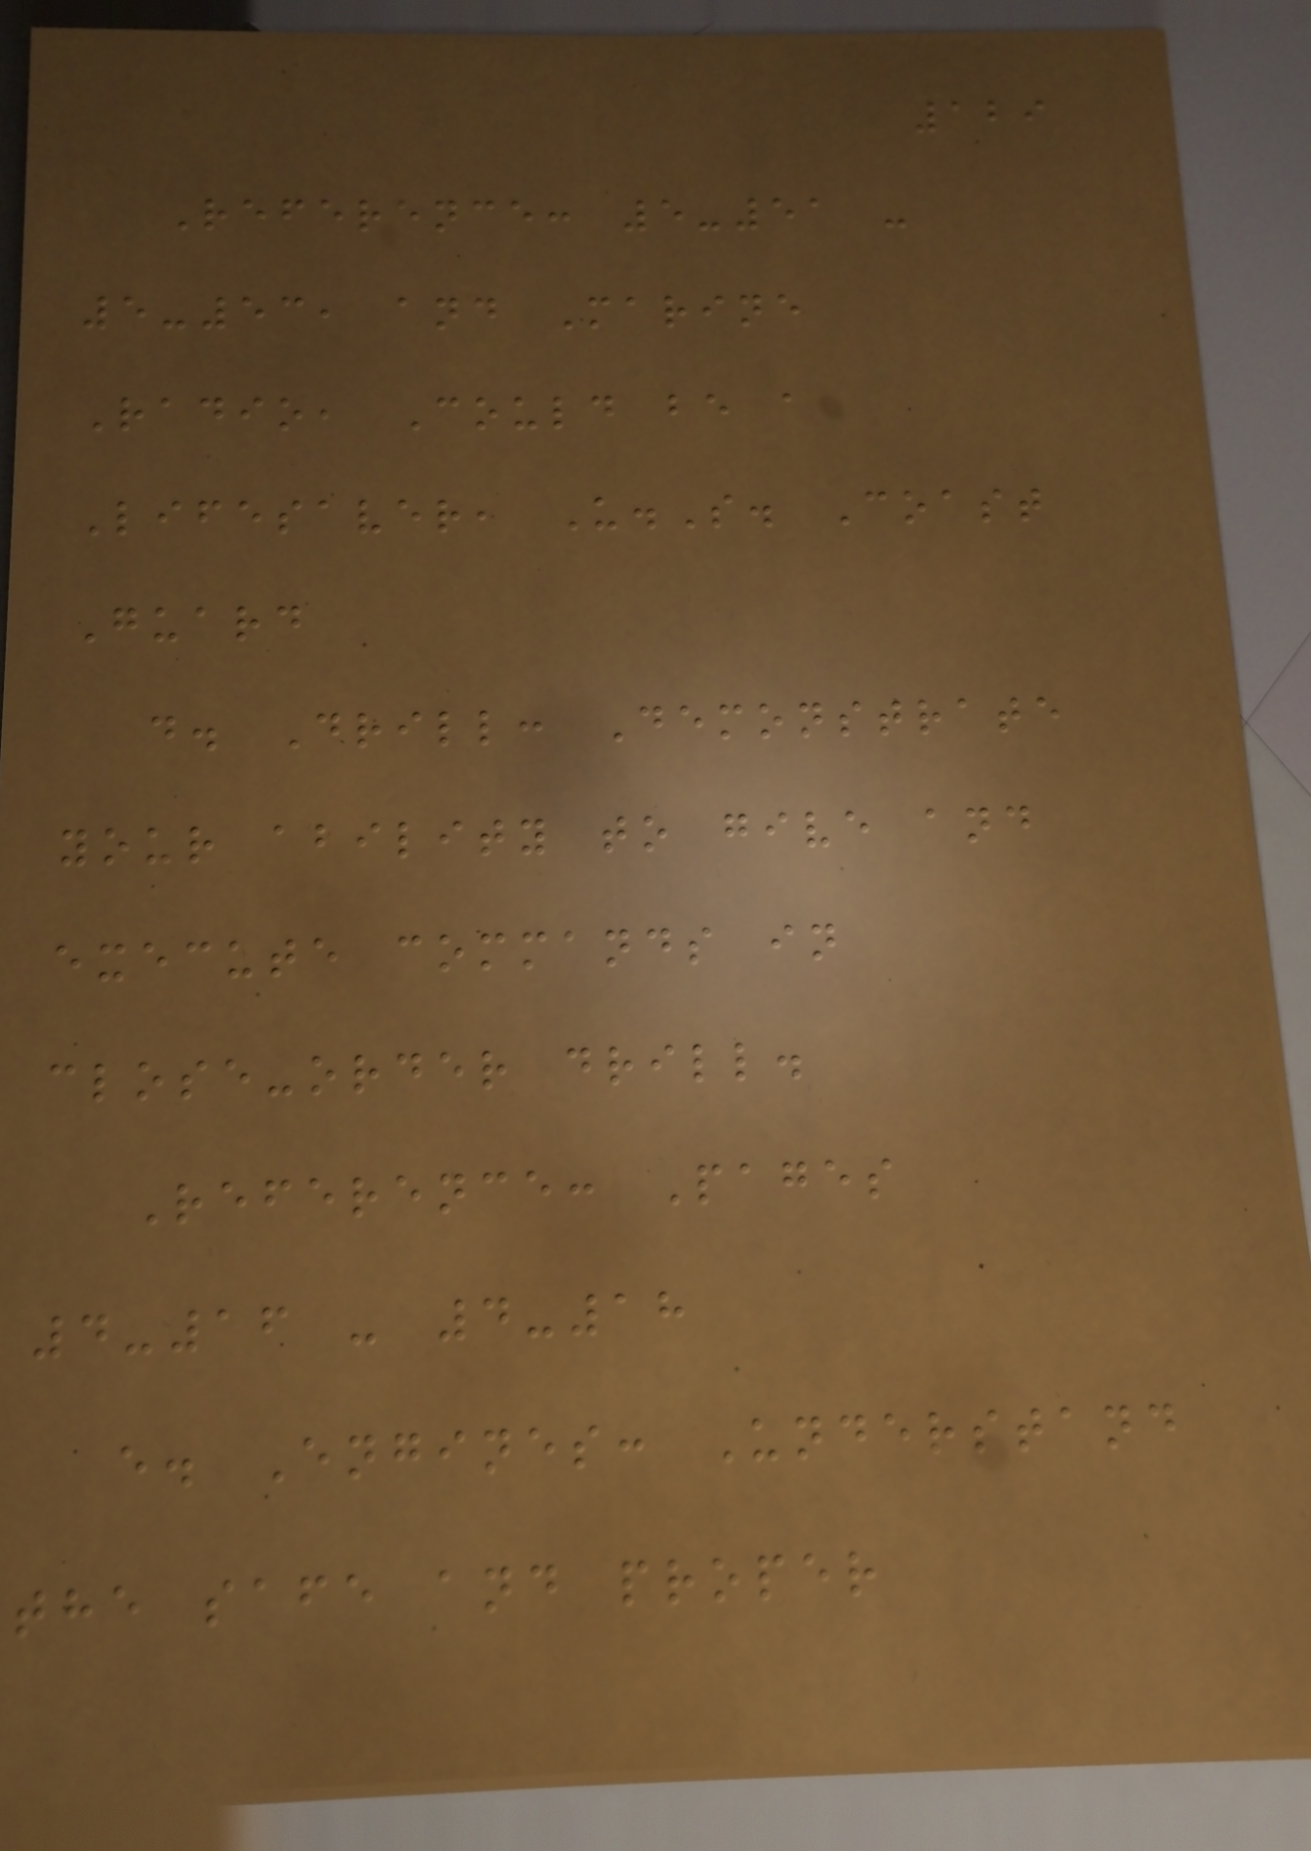129
Reference: 5-51 -
5-53, and Marine
Radio, Could be a
Lifesaver, U.S. Coast
Guard
d. Drill: Demonstrate
your ability to give and
execute commands in
close-order drill.
Reference: Pages
4-16 - 4-18
e. Engines: Understand
the safe and proper
